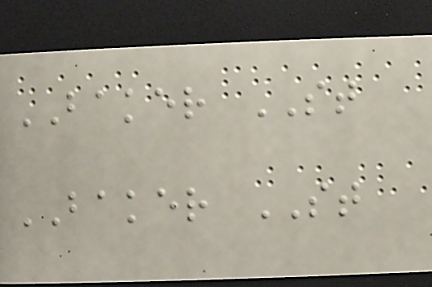BAKER ST
BAKER ST
